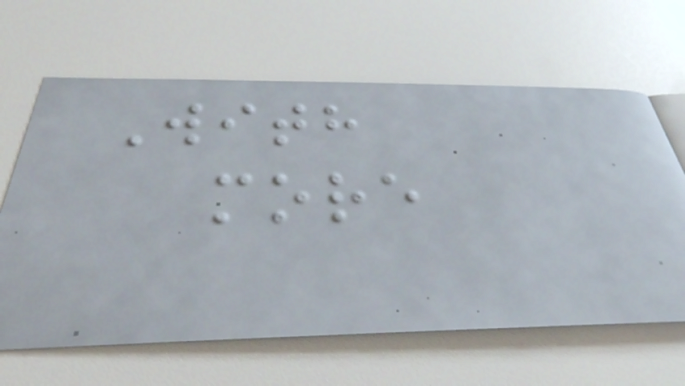With
more
